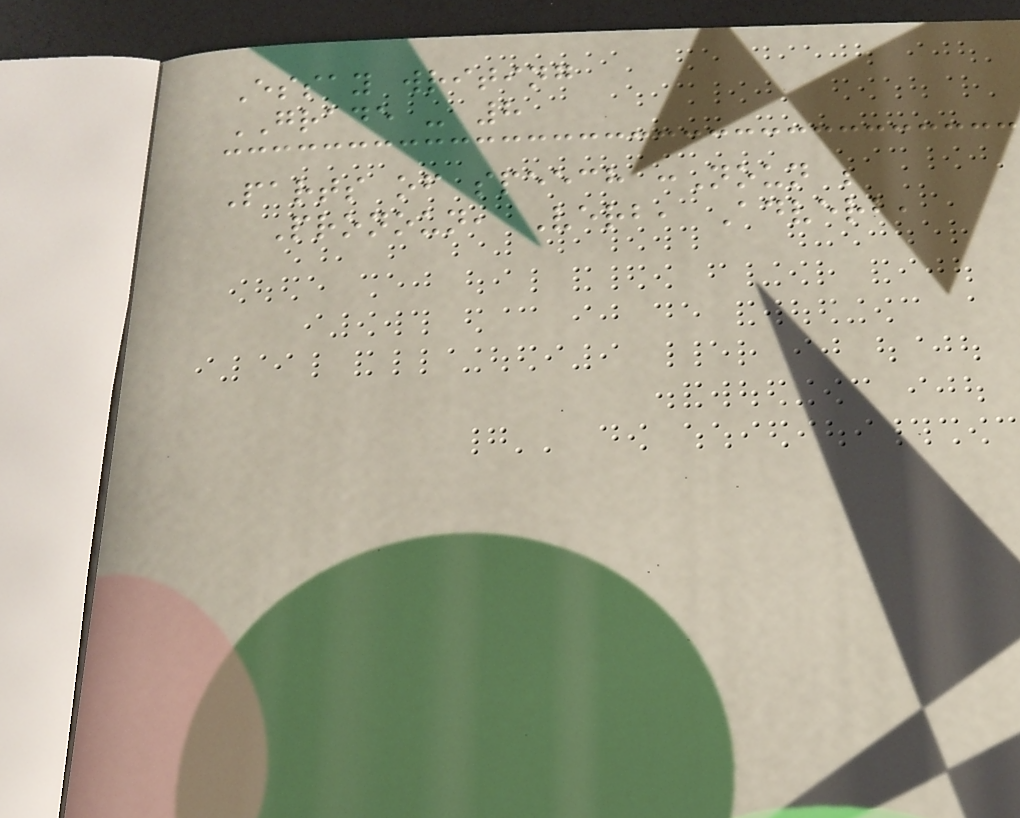Essay writing
GRADE - 8
Parts of speech :Noun ;
Pronoun, Verb, Adverb,
